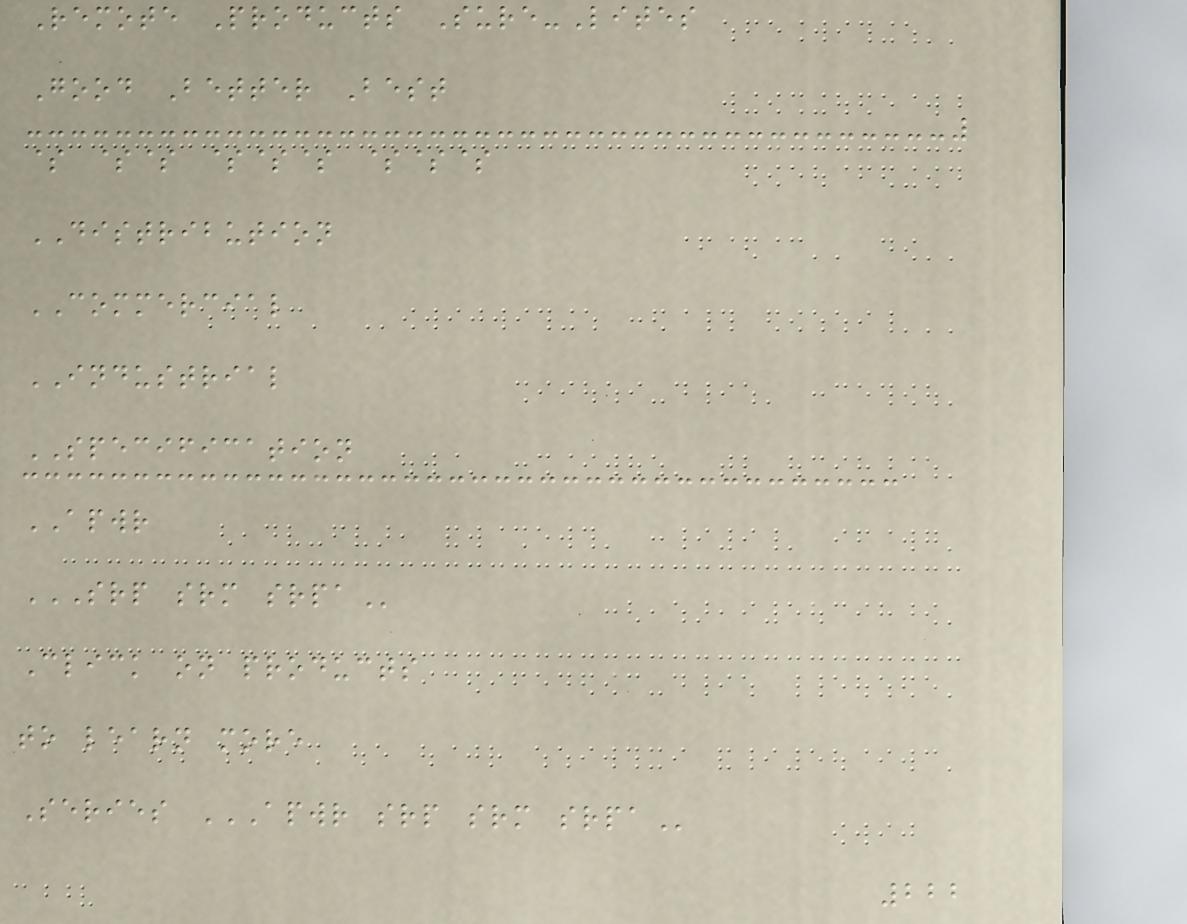Remote Products Sure-Lites
Good Better Best
$ $$ $$$ $$$
DISTRIBUTION
COMMERCIAL
INDUSTRIAL
SPECIFICATION
APWR
SRP SRM SRPA
Click on products
to learn more
Series APWR SRP SRM SRPA
222
